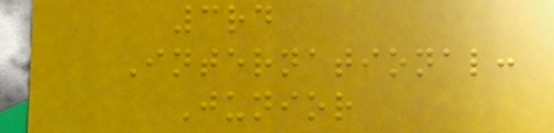3rd
International:
Junior
